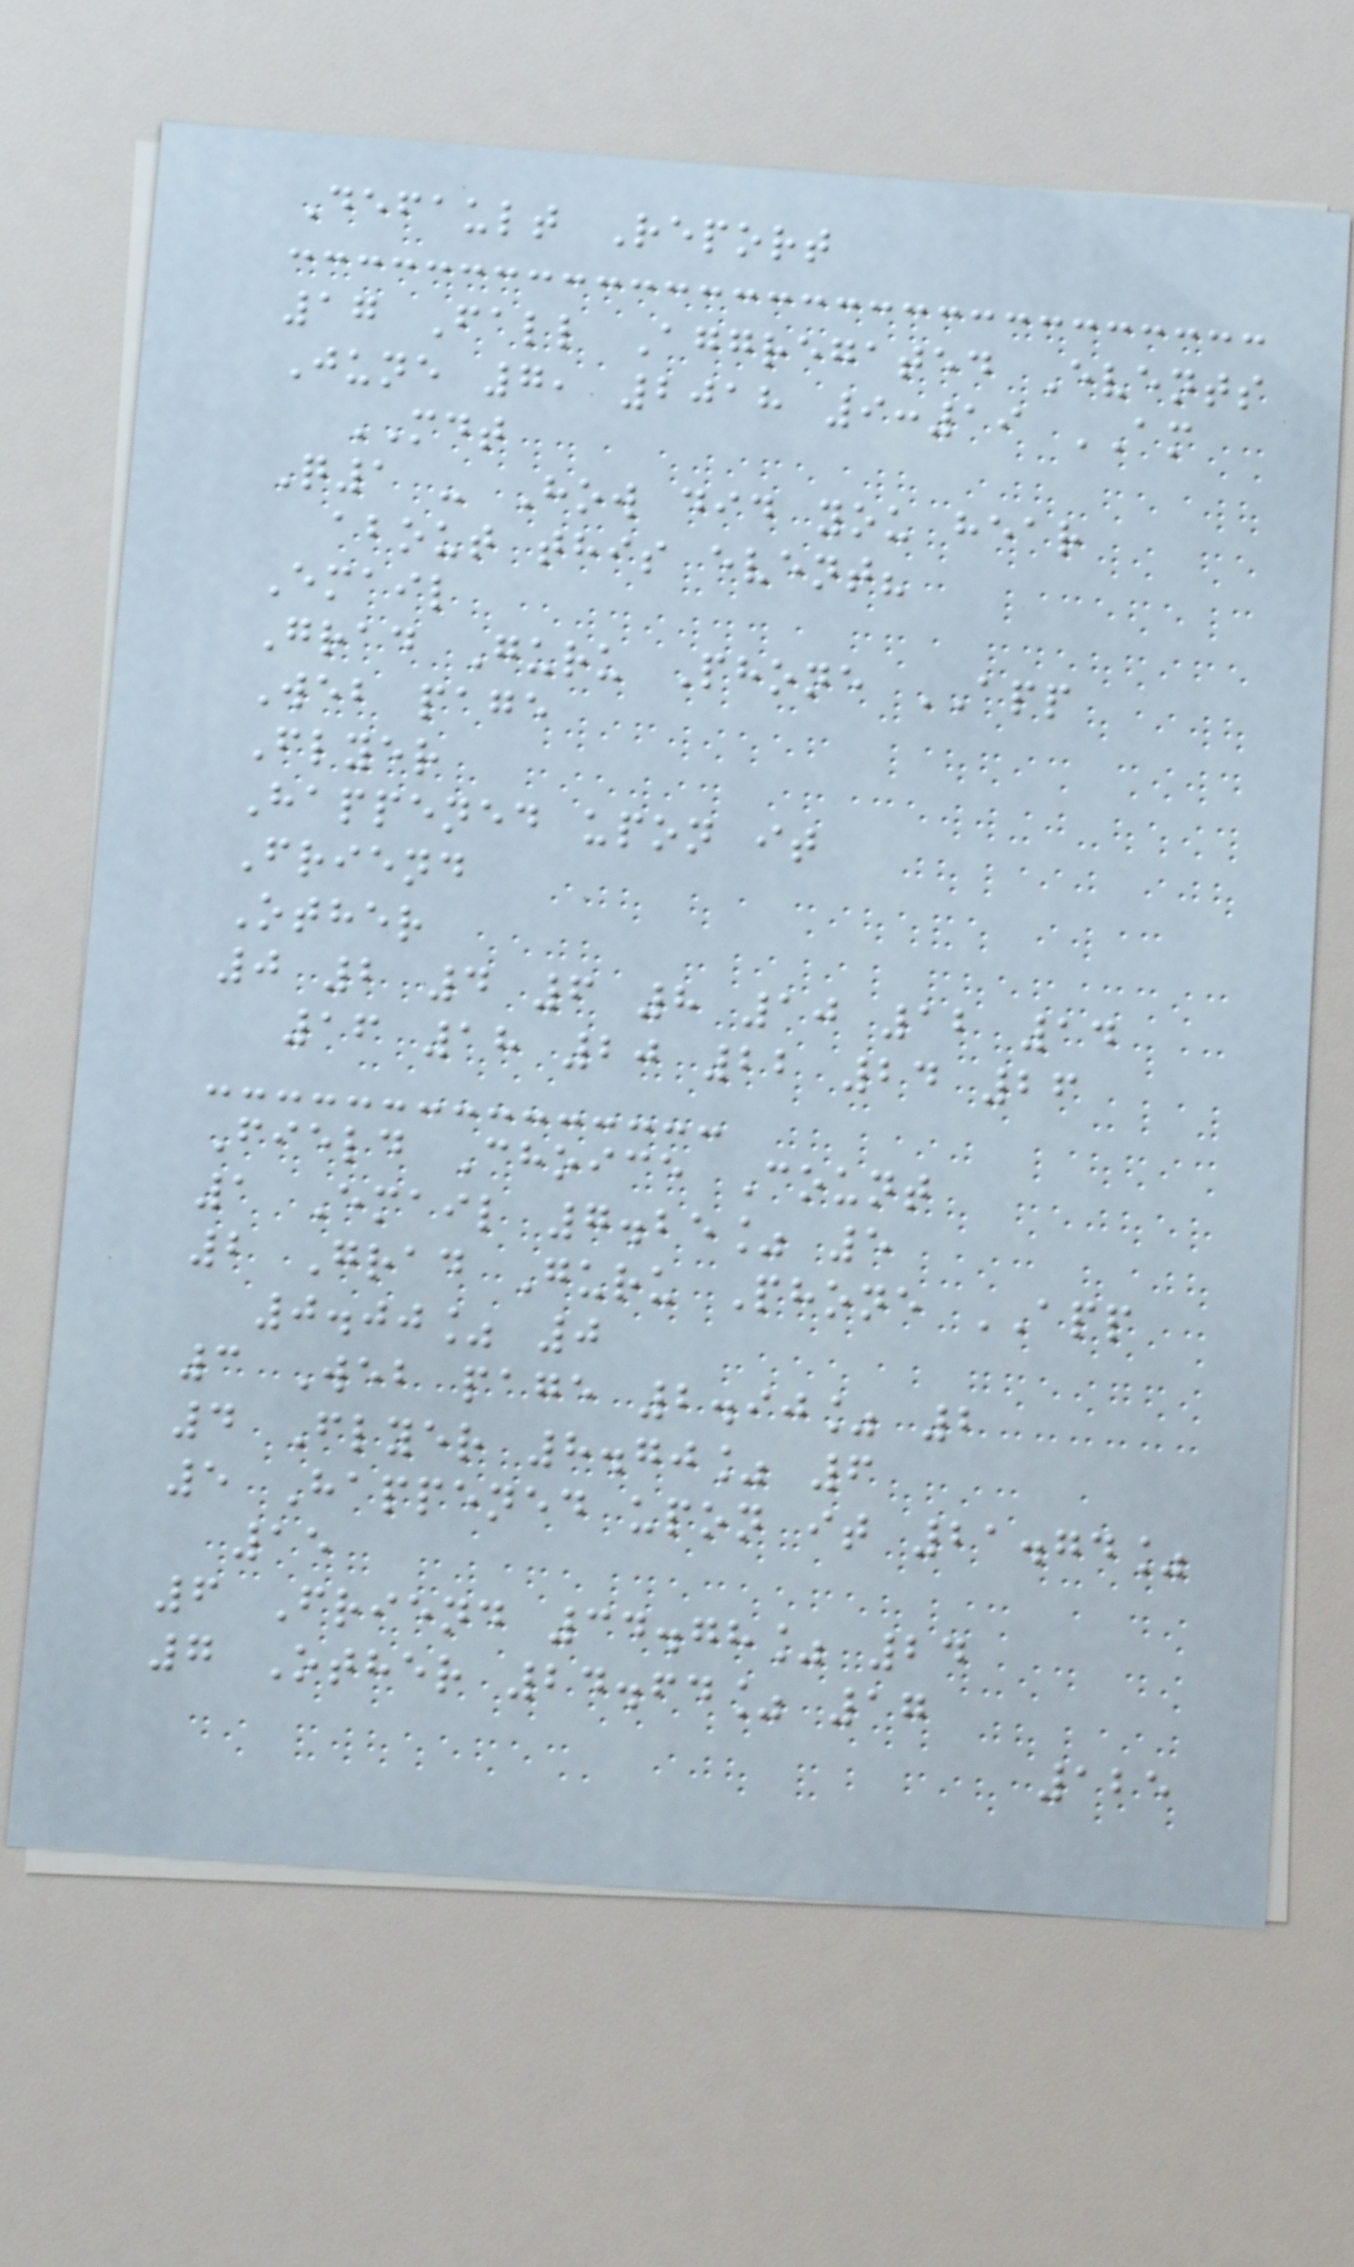Default Report
17 Fall Aggregated Events
June 7, 2018 9:19 AM
MDT
Q1 - How did you hear
about this event?
Email
Grad Guru Phone APP
Web page
Flyer
Happened upon it
Friend
Other
0 2 4 6 8 10 12 14
16 18 20 22 24 26
Field Choice Count
1 Email 7.25% 5
2 Grad Guru Phone APP
0.00% 0
3 Web page 2.90% 2
4 Flyer 8.70% 6
5 Happened upon it 21.74%
15
6 Friend 34.78% 24
7 Other 24.64% 17
125
